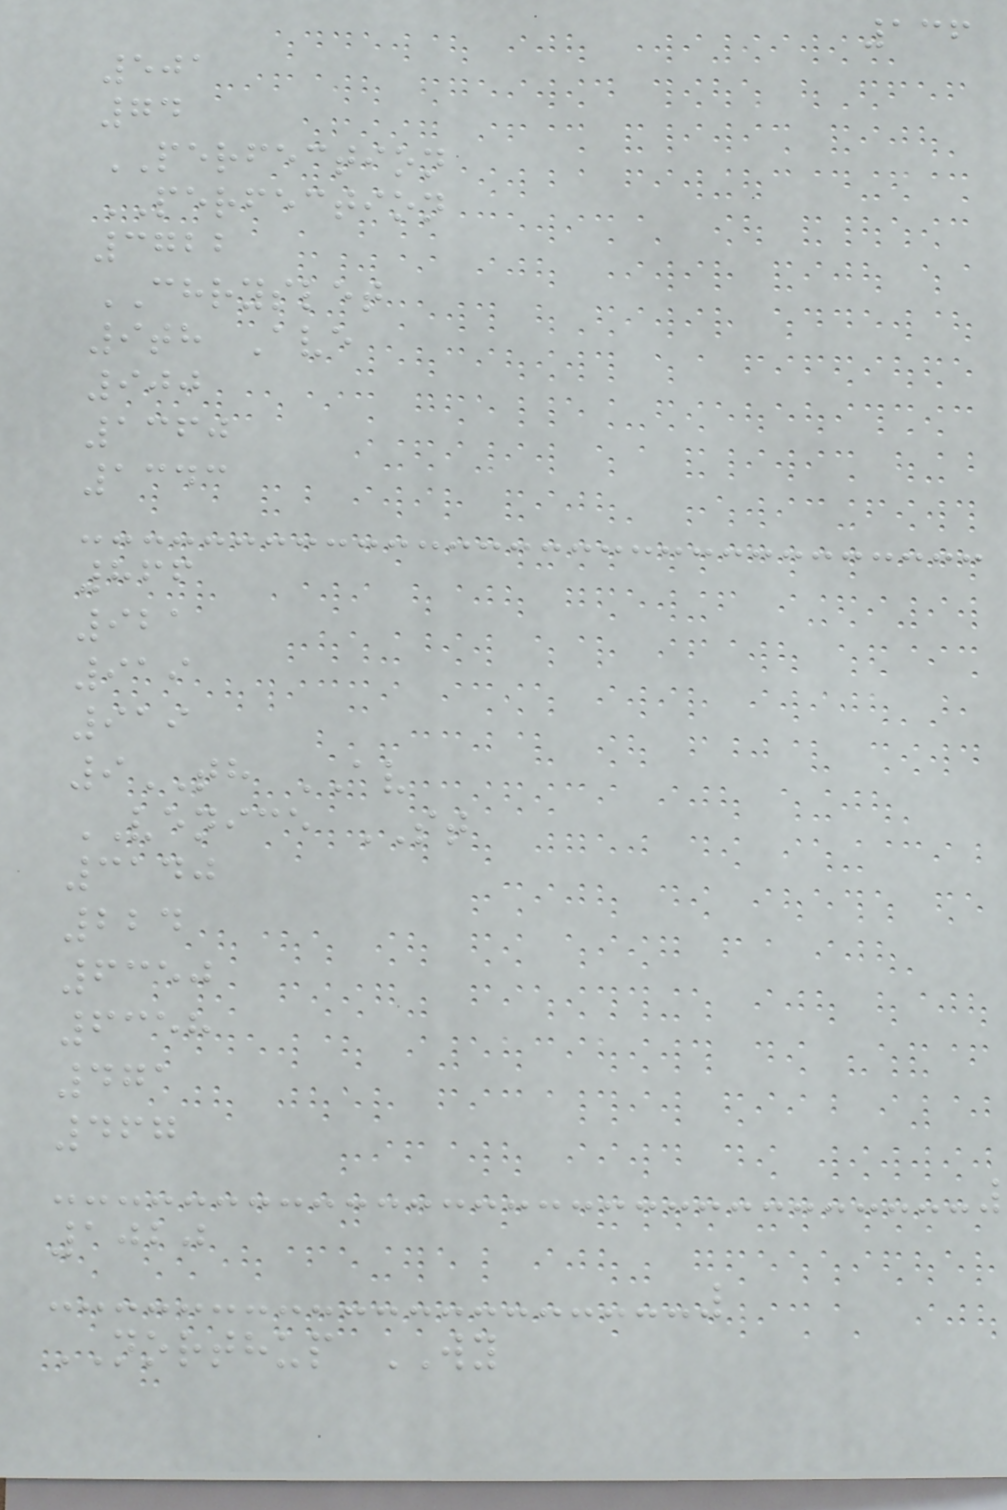136
501
74
PERFECTION
PERFECTION
3722
CHRYSLET
9th Ave
900
1360
1343
866
921
919
919
9TH AV
VENICE ST
3140
224
6350
6358
471
467
1020
NORTHUP WY
